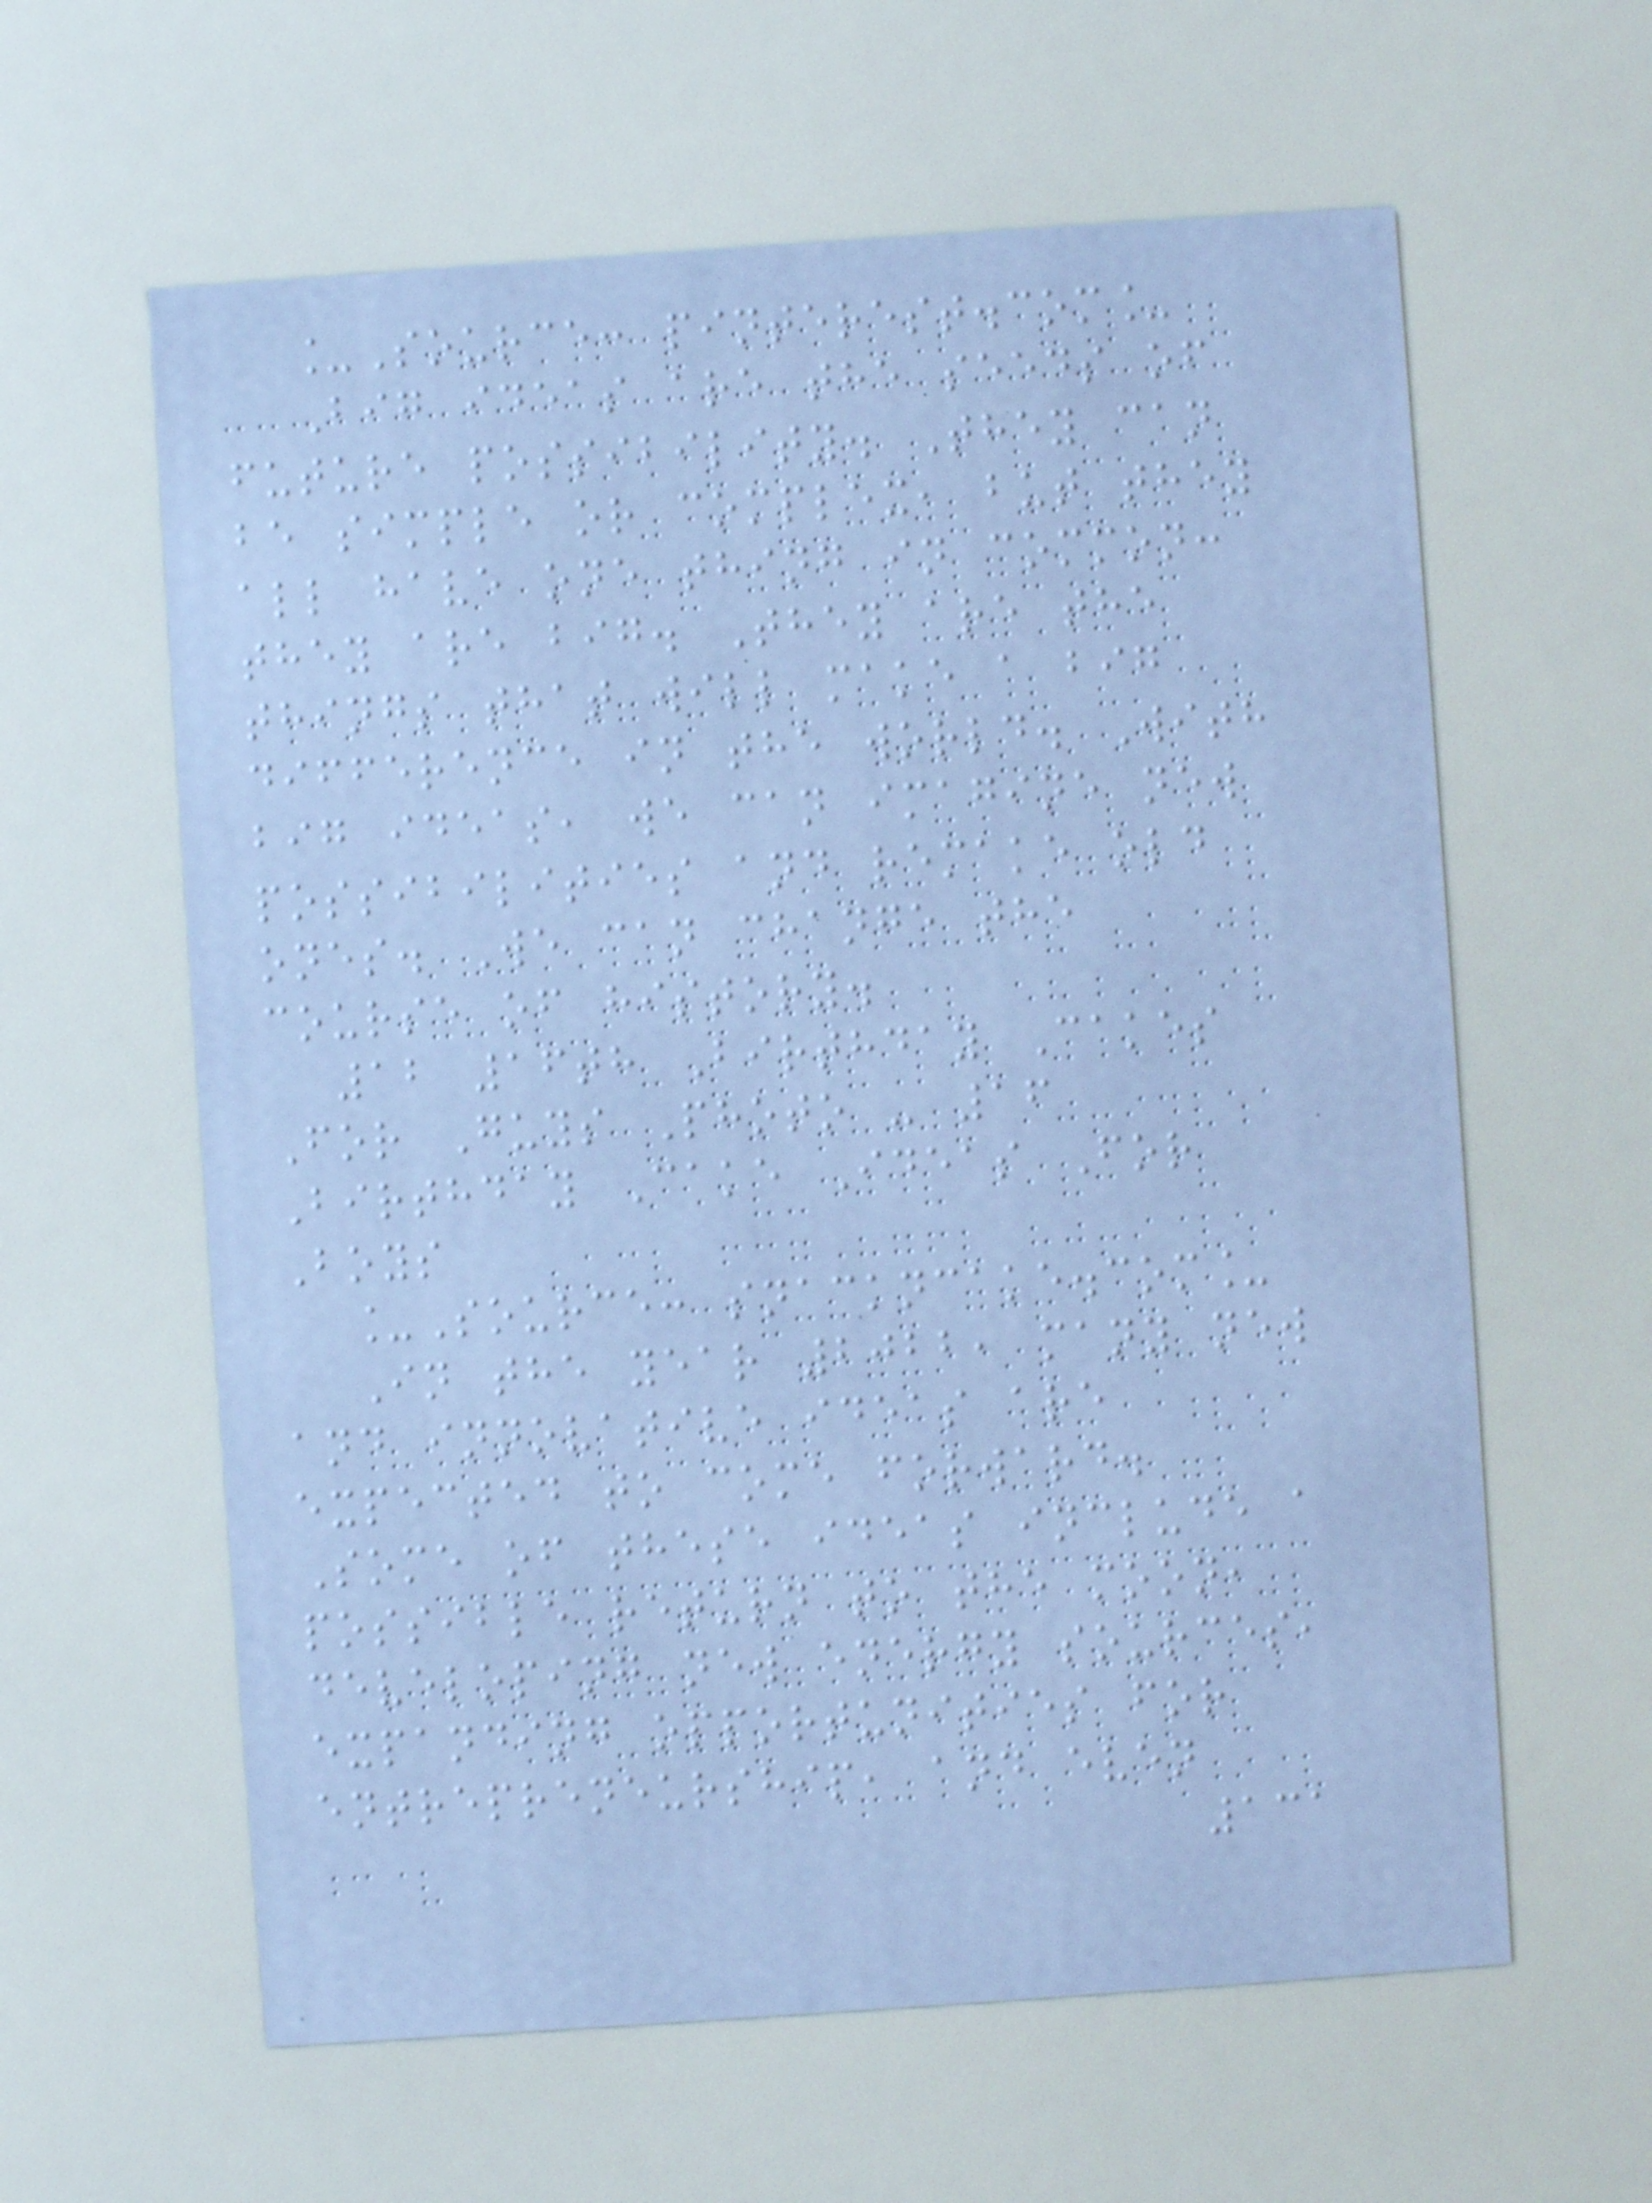_Source: pinterest.com_
Big ideas are the seeds of
future possibility. They can
be simple or complex, but they
all have one thing in common:
they are big. They are the
things that will make a big
difference in the world. With
big ideas, we can imagine new
possibilities and remake old
ones. We can change the
course of history.
12 16th Birthday Cakes
For Guys Photo - 16
Birthday Cake Ideas For
Boys
_Source: snackncake.com_
In the year 2022, many new
and innovative ideas are
expected to come forward.
Some of these ideas include a
possible return to the moon,
developing new energy sources,
expanding opportunities for
entrepreneurship, and even
131
